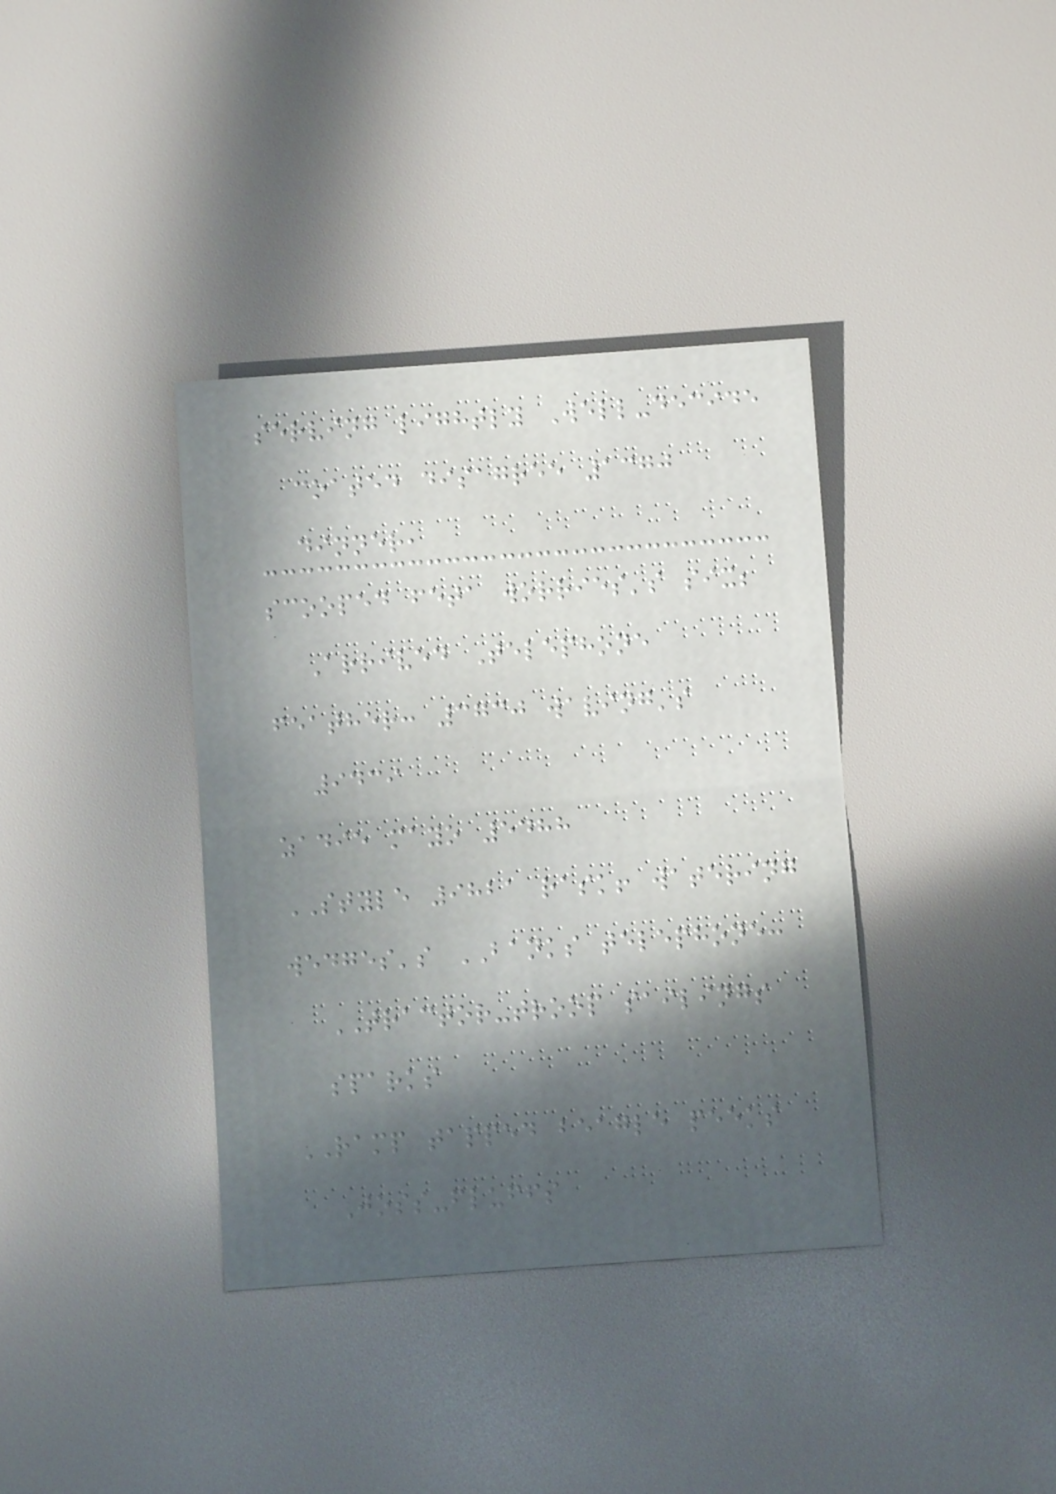serving lightly Well-decide
coated disagree 1370
dinner,
scooped feta worries's six;
Arrived Telephone
feather: 3730 waving's
9439
zadie mayo 5488
STYLE 9821 rask! watering
wedges's BANKS telephone:
TRACTOR-troop sailings
sparks
RAMP tapped beagle peeks
Joss-fluffs
